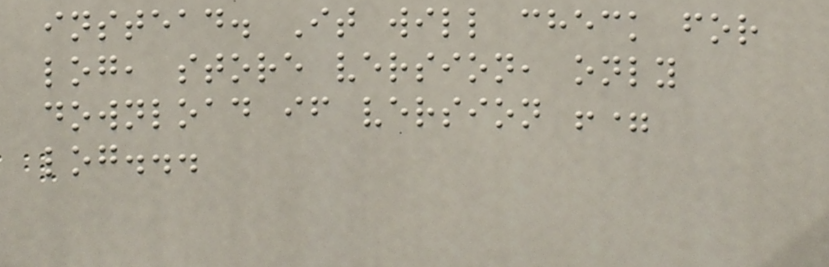instead. It will check for
log, store version, only
download if version !=
log...
